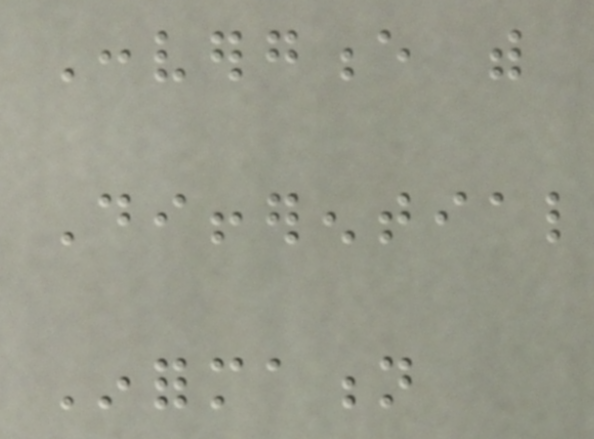Convergence with
Differential
Information
